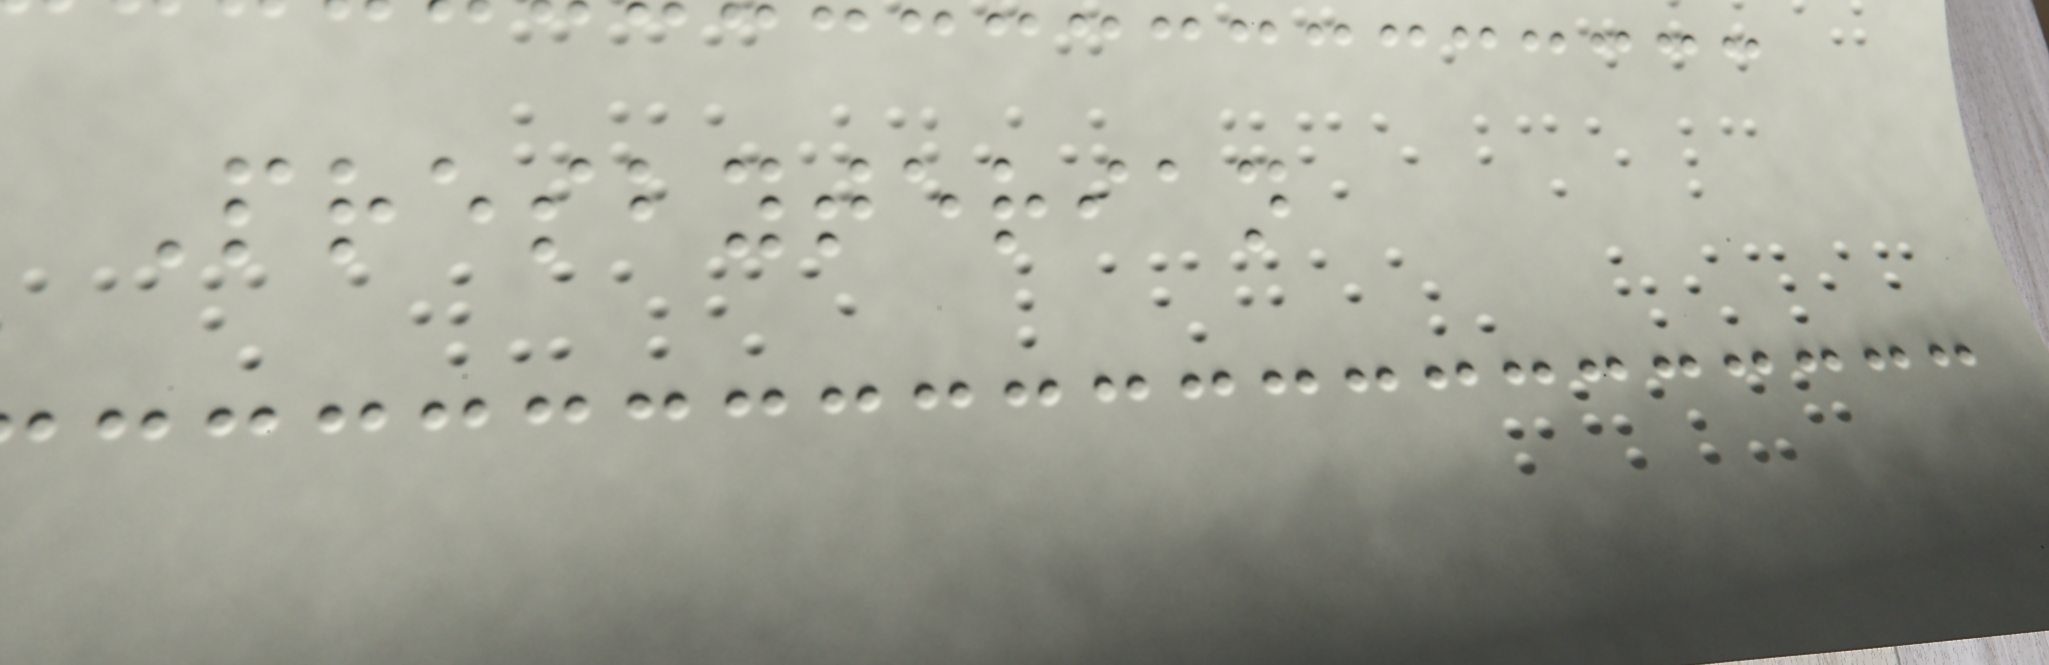Presbyterian
